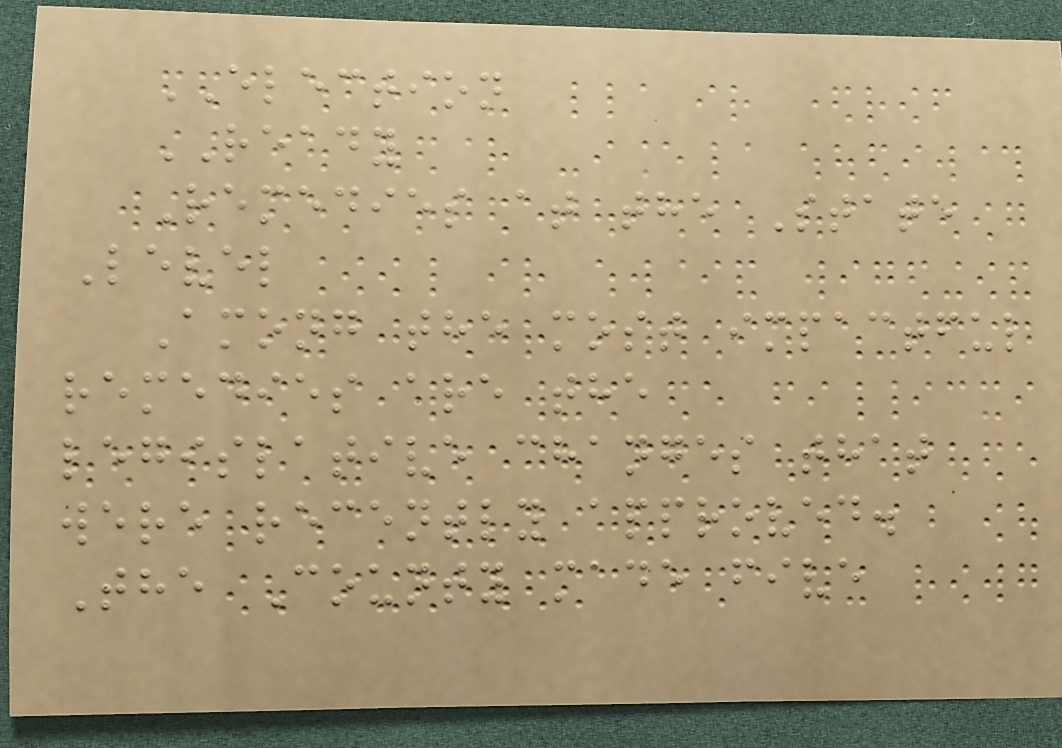ELECTION
READY
Remedies at the State
Level
Among the most impactful
remedies are the
legislative changes that
were recently approved.
The County made five
